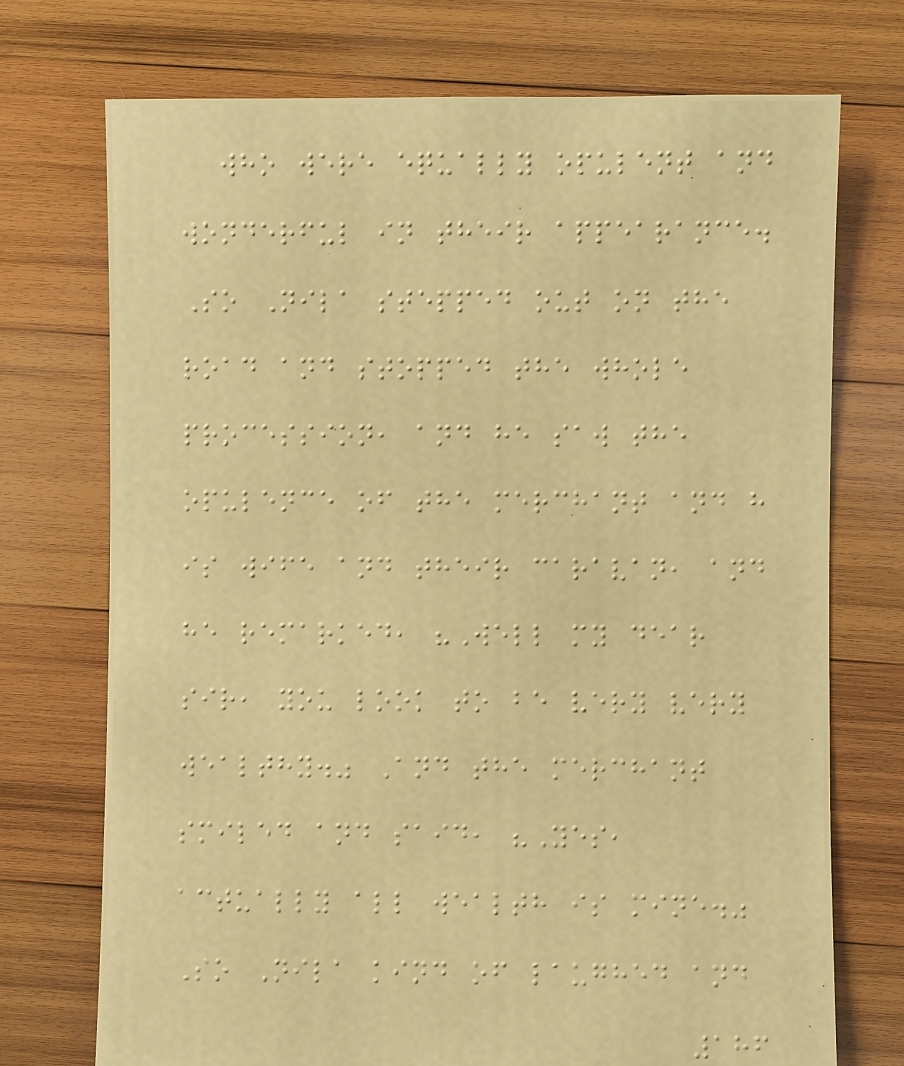who were equally opulent and
wonderful in their appearance.
So Nila stepped out on the
road and stopped the whole
procession, and he saw the
opulence of the merchant and h
is wife and their caravan, and
he remarked, "Well my dear
sir, you look to be very very
wealthy." And the merchant
smiled and said, "Yes,
actually all wealth is mine."
So Nila kind of laughed and
186
